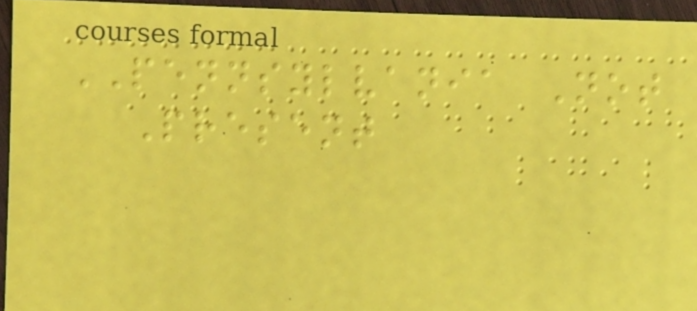PENNSYLVANIA Not
Present
